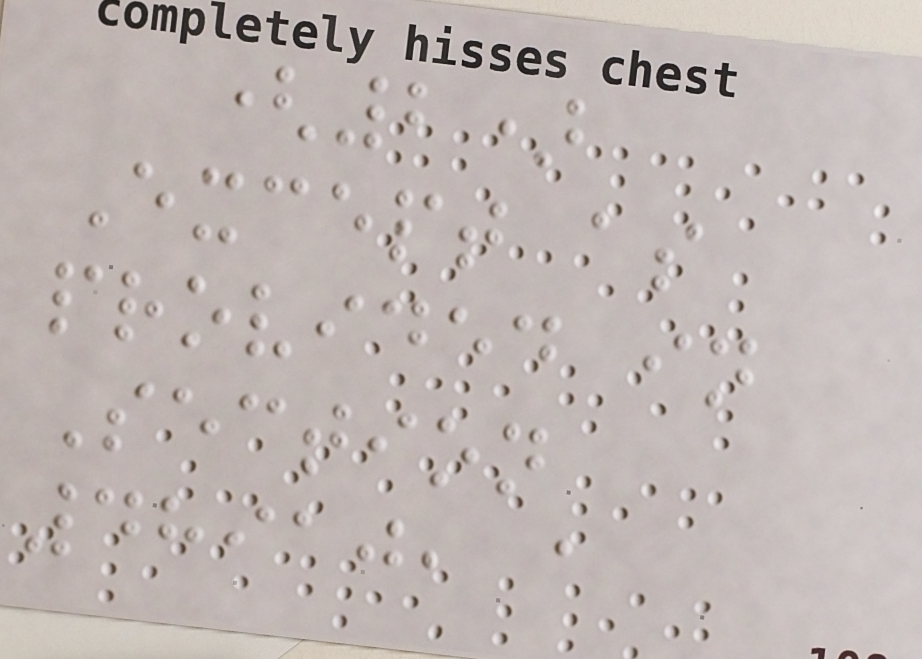(2)
Except as
provided in
Section
48910, a
